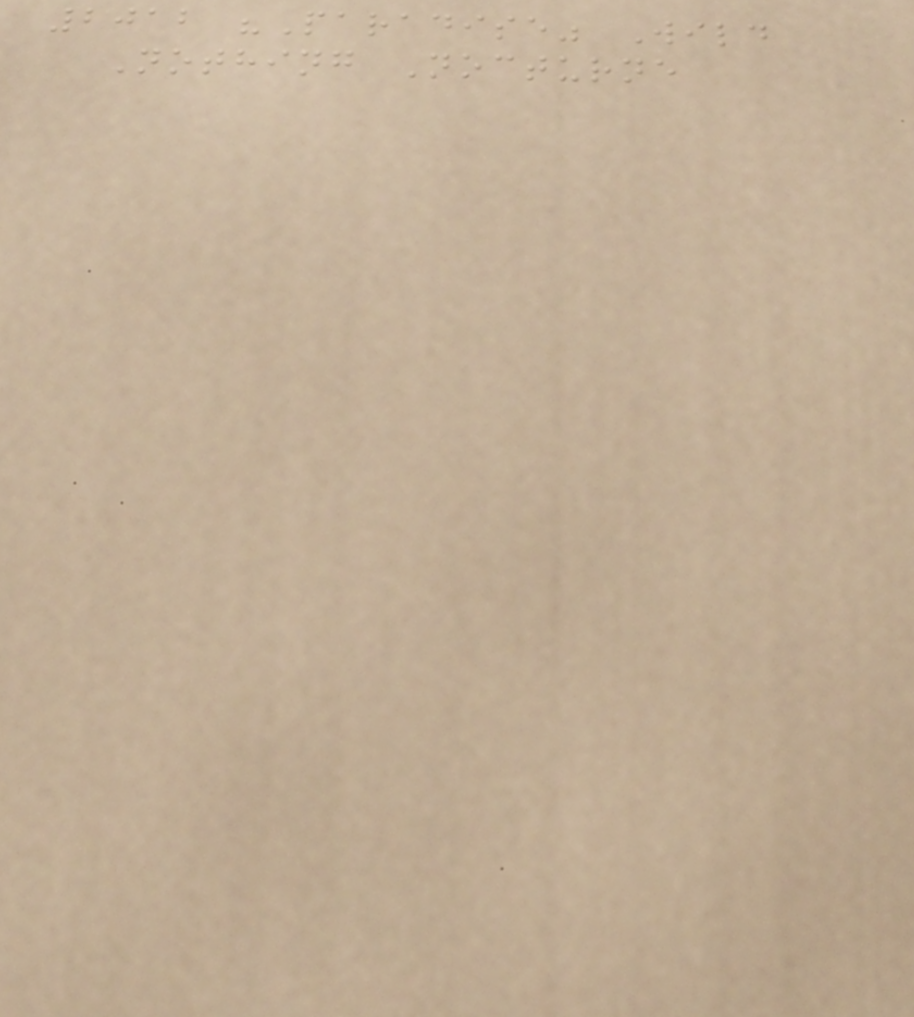2012 "Paradise" Wild
Nothing Nocturne
